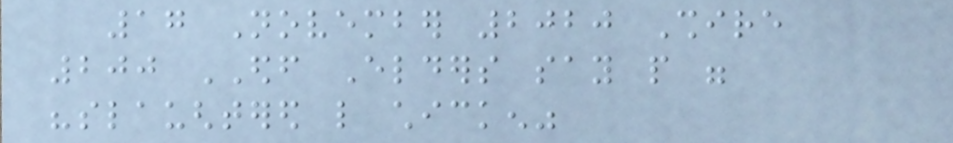17 November 2020 Shire
200 EDF Elders say people were
"slaughtered like chicken"
